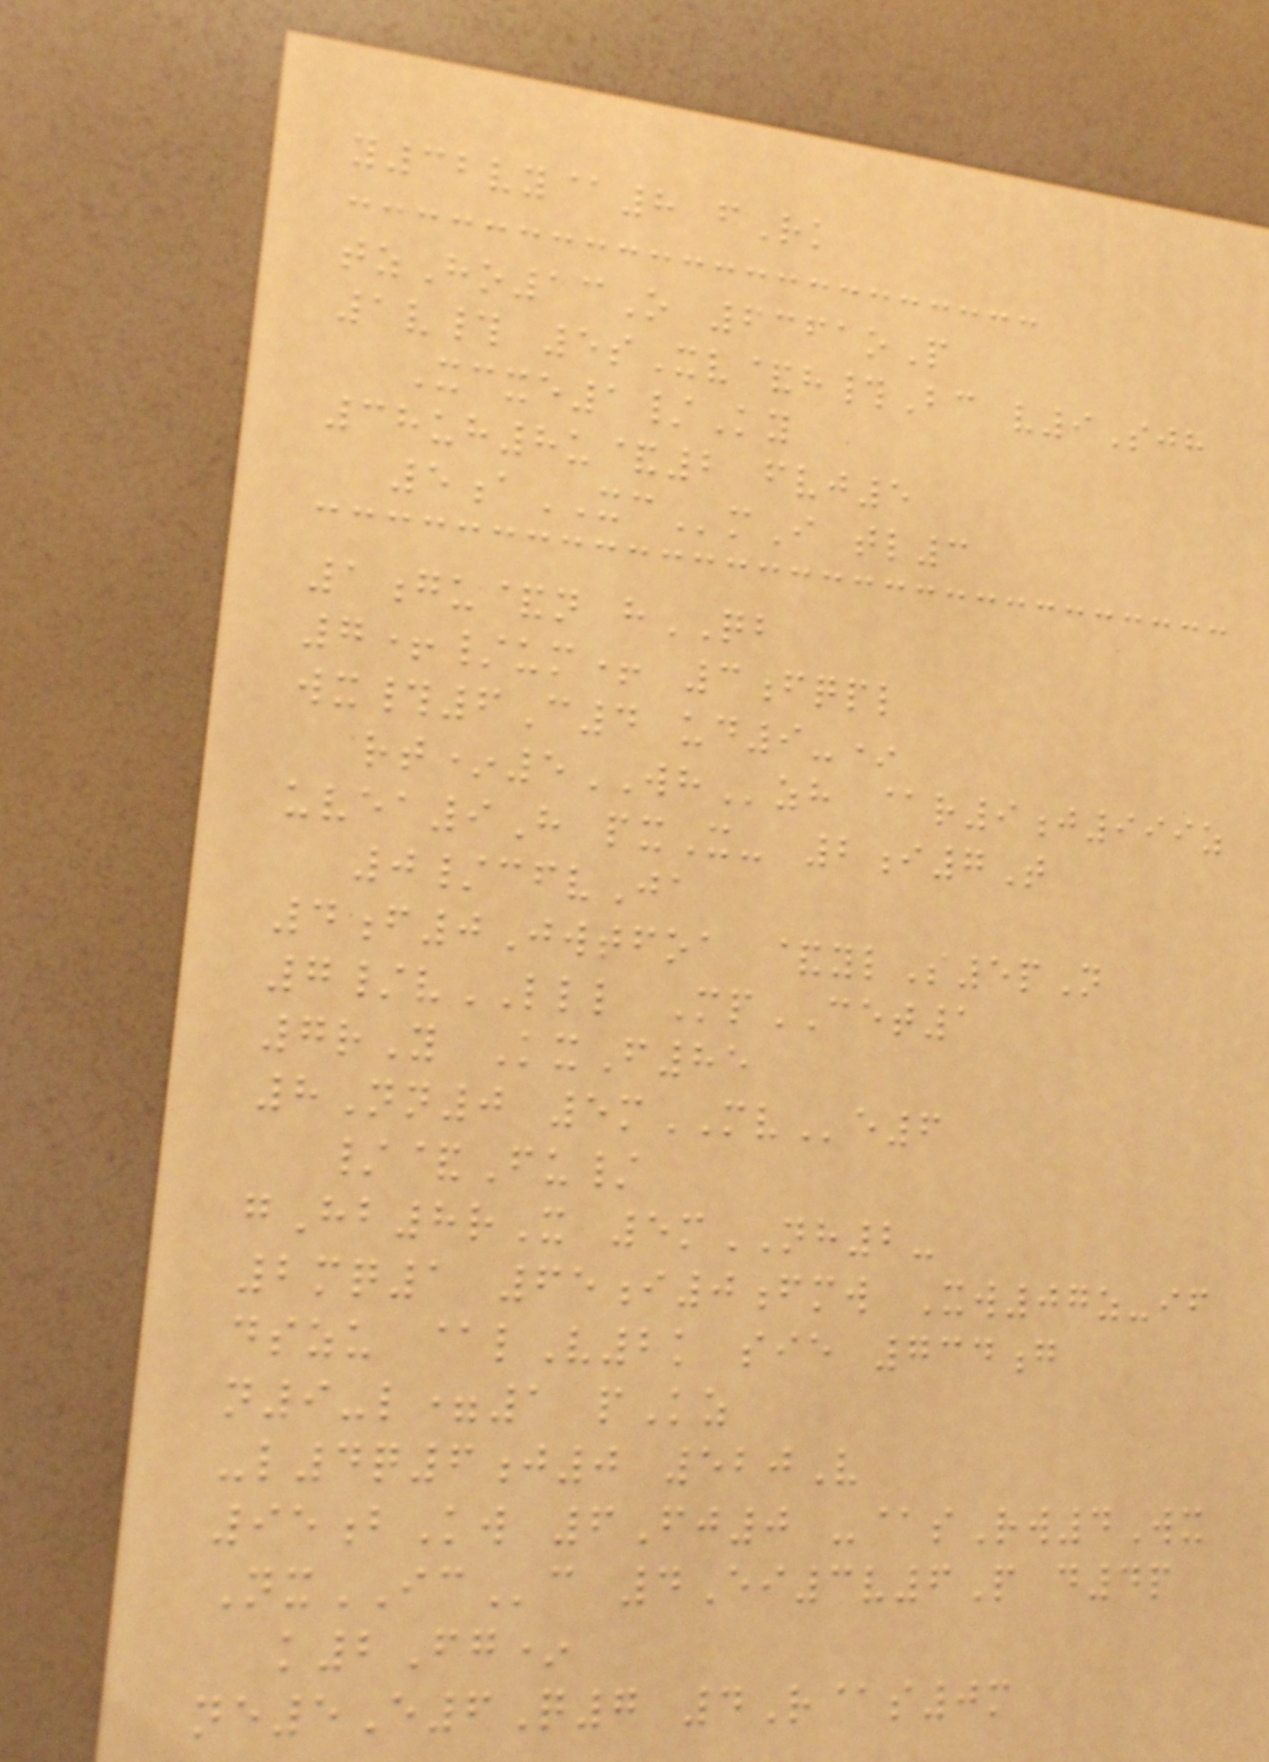y32vy@8 fRk
tzHo13O 6361oP
1v# 5sXv&h#Bc v9Sjh
Xcxe1/Ky
38uh8u&2 fvj5
5aXCmI tl3
1gu&n hQB
7+/um+ 3fqpl
wx#6C4 ud9-*
rt*5WHzh @r9j999z
uvea9H pxX- 2i7T
0/cfvJa
4f0Jwtfoa &ylS5pN
7/vLLL MpCET1
7rY KxF85
8Nn0 5mMVe6
/&Fu/
gHb8rX 5mNH2-
2mq1 65i0fmw Xw07z-if
dszu @lV2k sie 734g
n9-l=1 pKz
-l4q6j0 520V
95bKw 6Fj0 -@sRw4Wx
NxICc 4Ei3v6P d4p
k2Fg*
ne5E6Q7 4R@s0m
